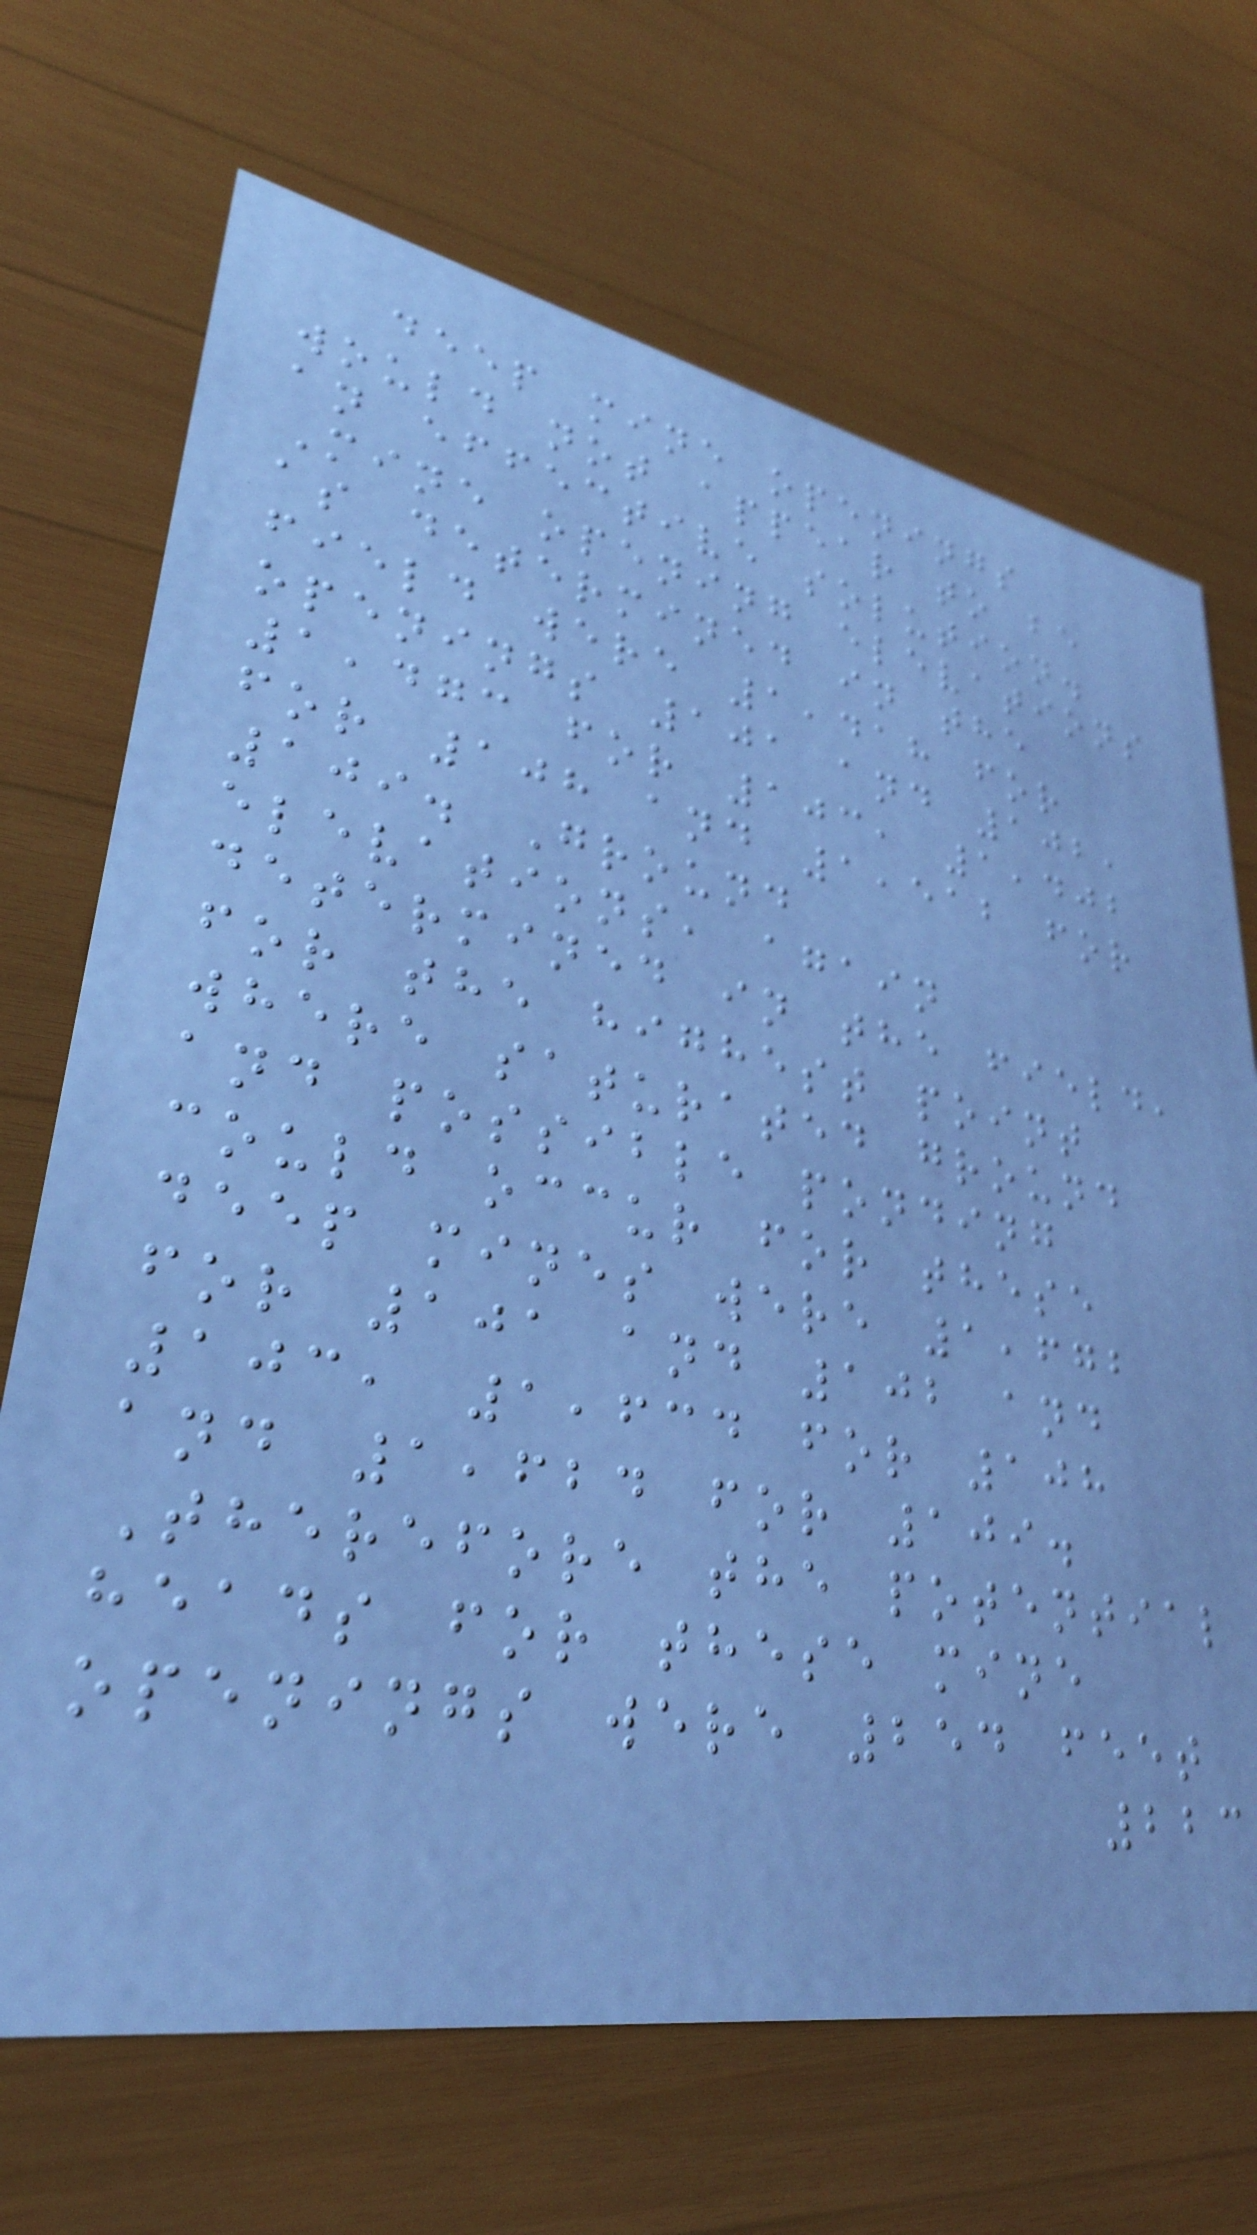deep mine openings
would not appear to be
an effective solution.
Mine opening elevations
as determined in the
field were 1,418 for
openings 101 and 102,
1,473 for 103, 1,402
for 108 and 1,512 for
109. Ground
elevations, again
determined in the field,
for the highest point
where saturated ground
and possible ponding
could occur for these
deep mines were 1,672
for 101 and 102 and
103, 1,634 for 108
and 1,624 for 109.
Therefore the potential
heads for these mine
openings were 254 feet
223
